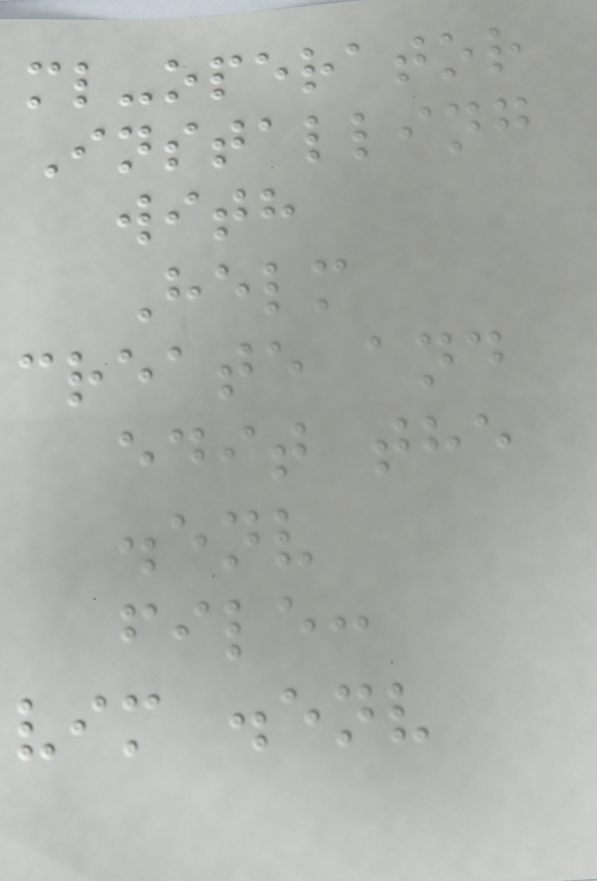ml-operator
Installing
with
Helm
create and
edit the
.env
file:
vim .env
